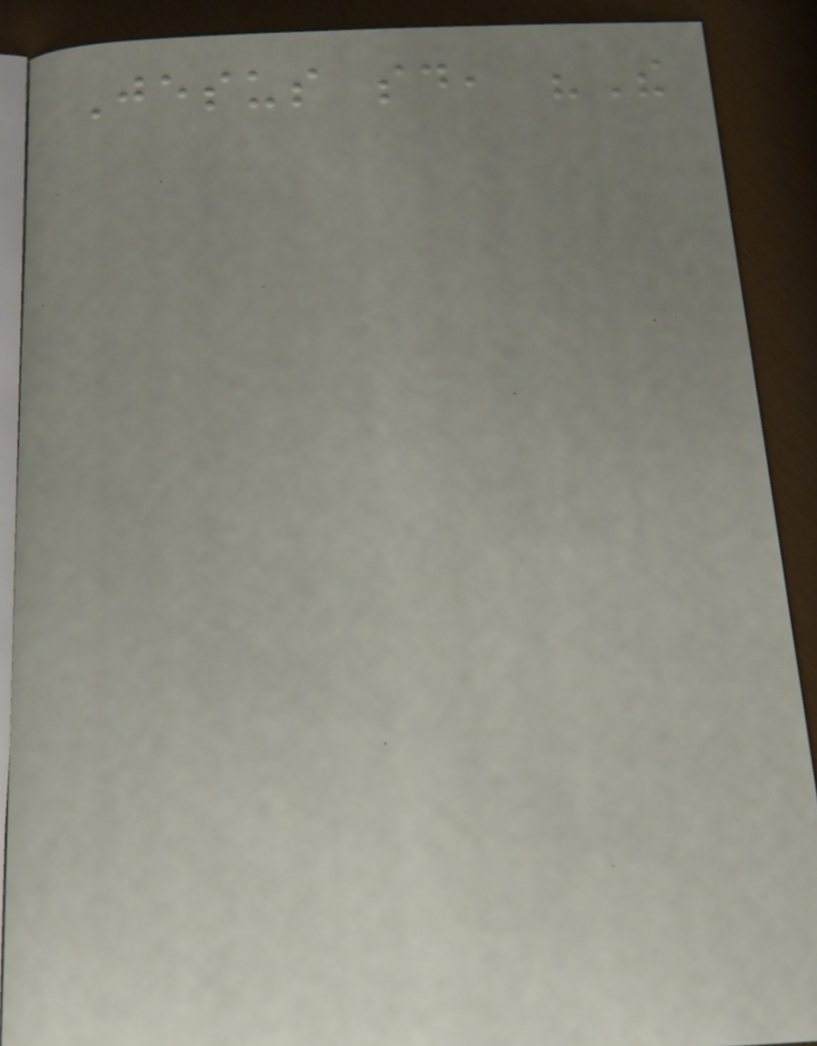Jesus said, "The
